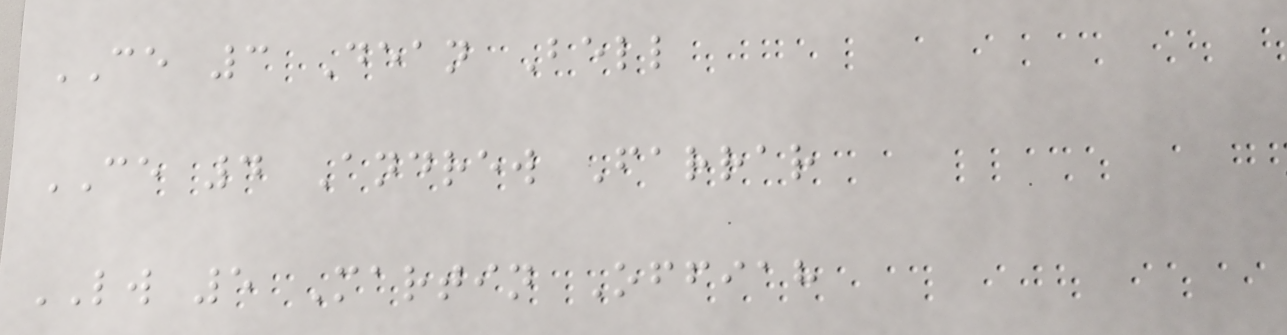CE 3 Dean Bell
CE 4 Andrew Farrar
LW 5 Martin Offiah
